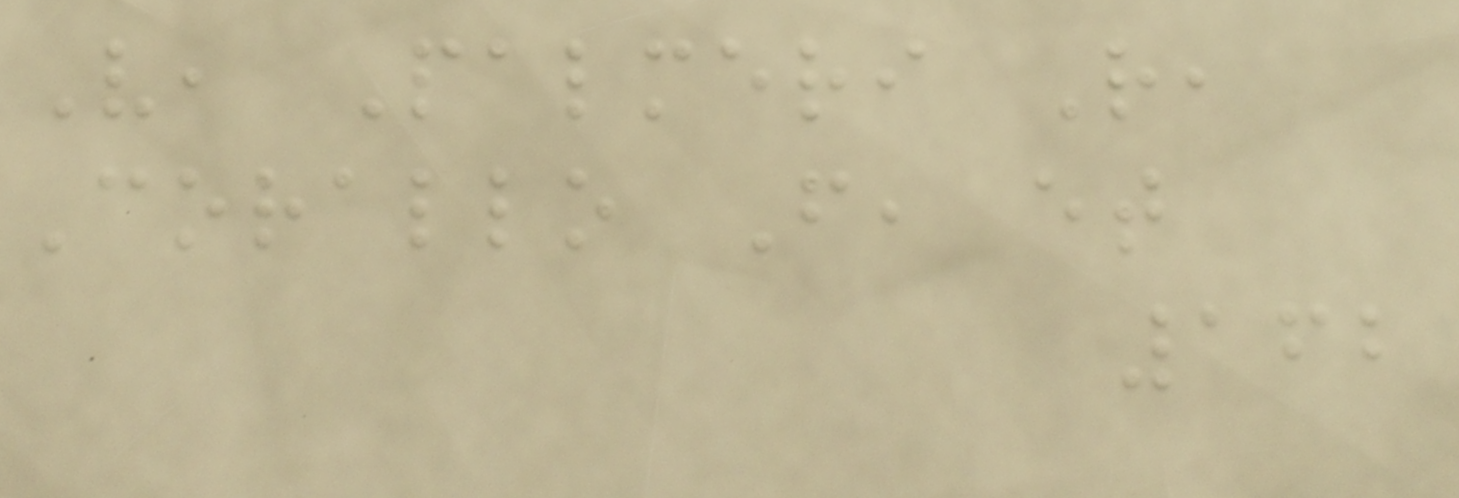V, Palmeri R,
Corallo F, et
162
